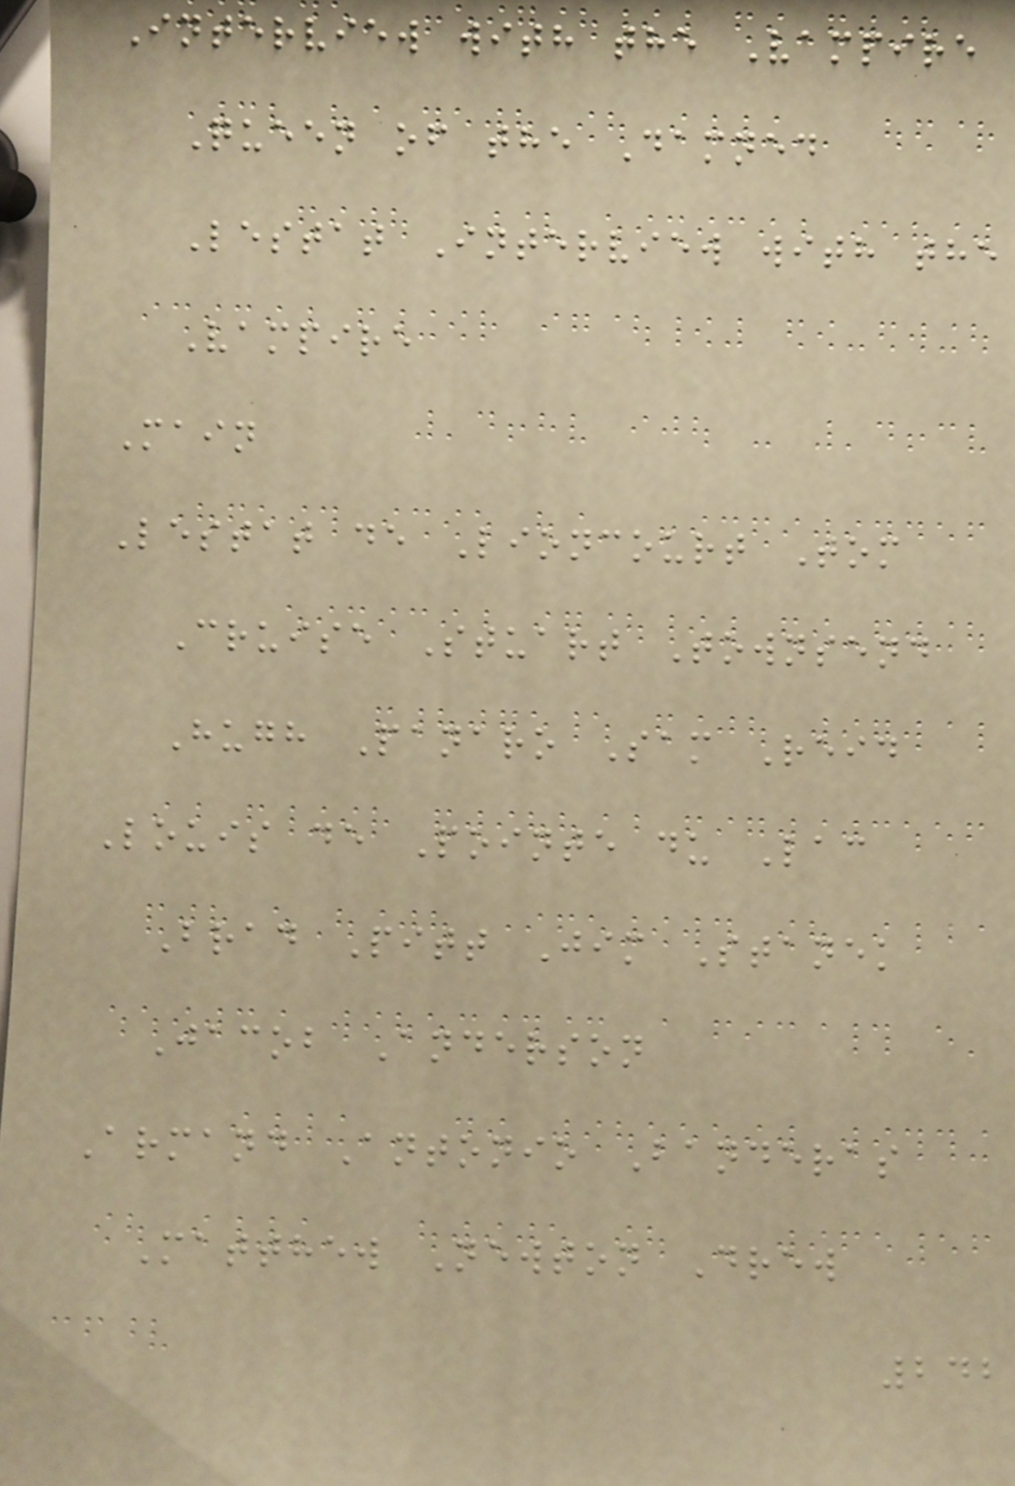Interview with the Vampire
Queen of the Damned
Lestat Interview with the
Vampire
Main
Lestat de Lioncourt Tom
Cruise Stuart Townsend
Hugh Panaro Sam Reid
Louis de Pointe du Lac
Brad Pitt Jim Stanek
Jacob Anderson
Armand Antonio Banderas
Matthew Newton Drew
242
